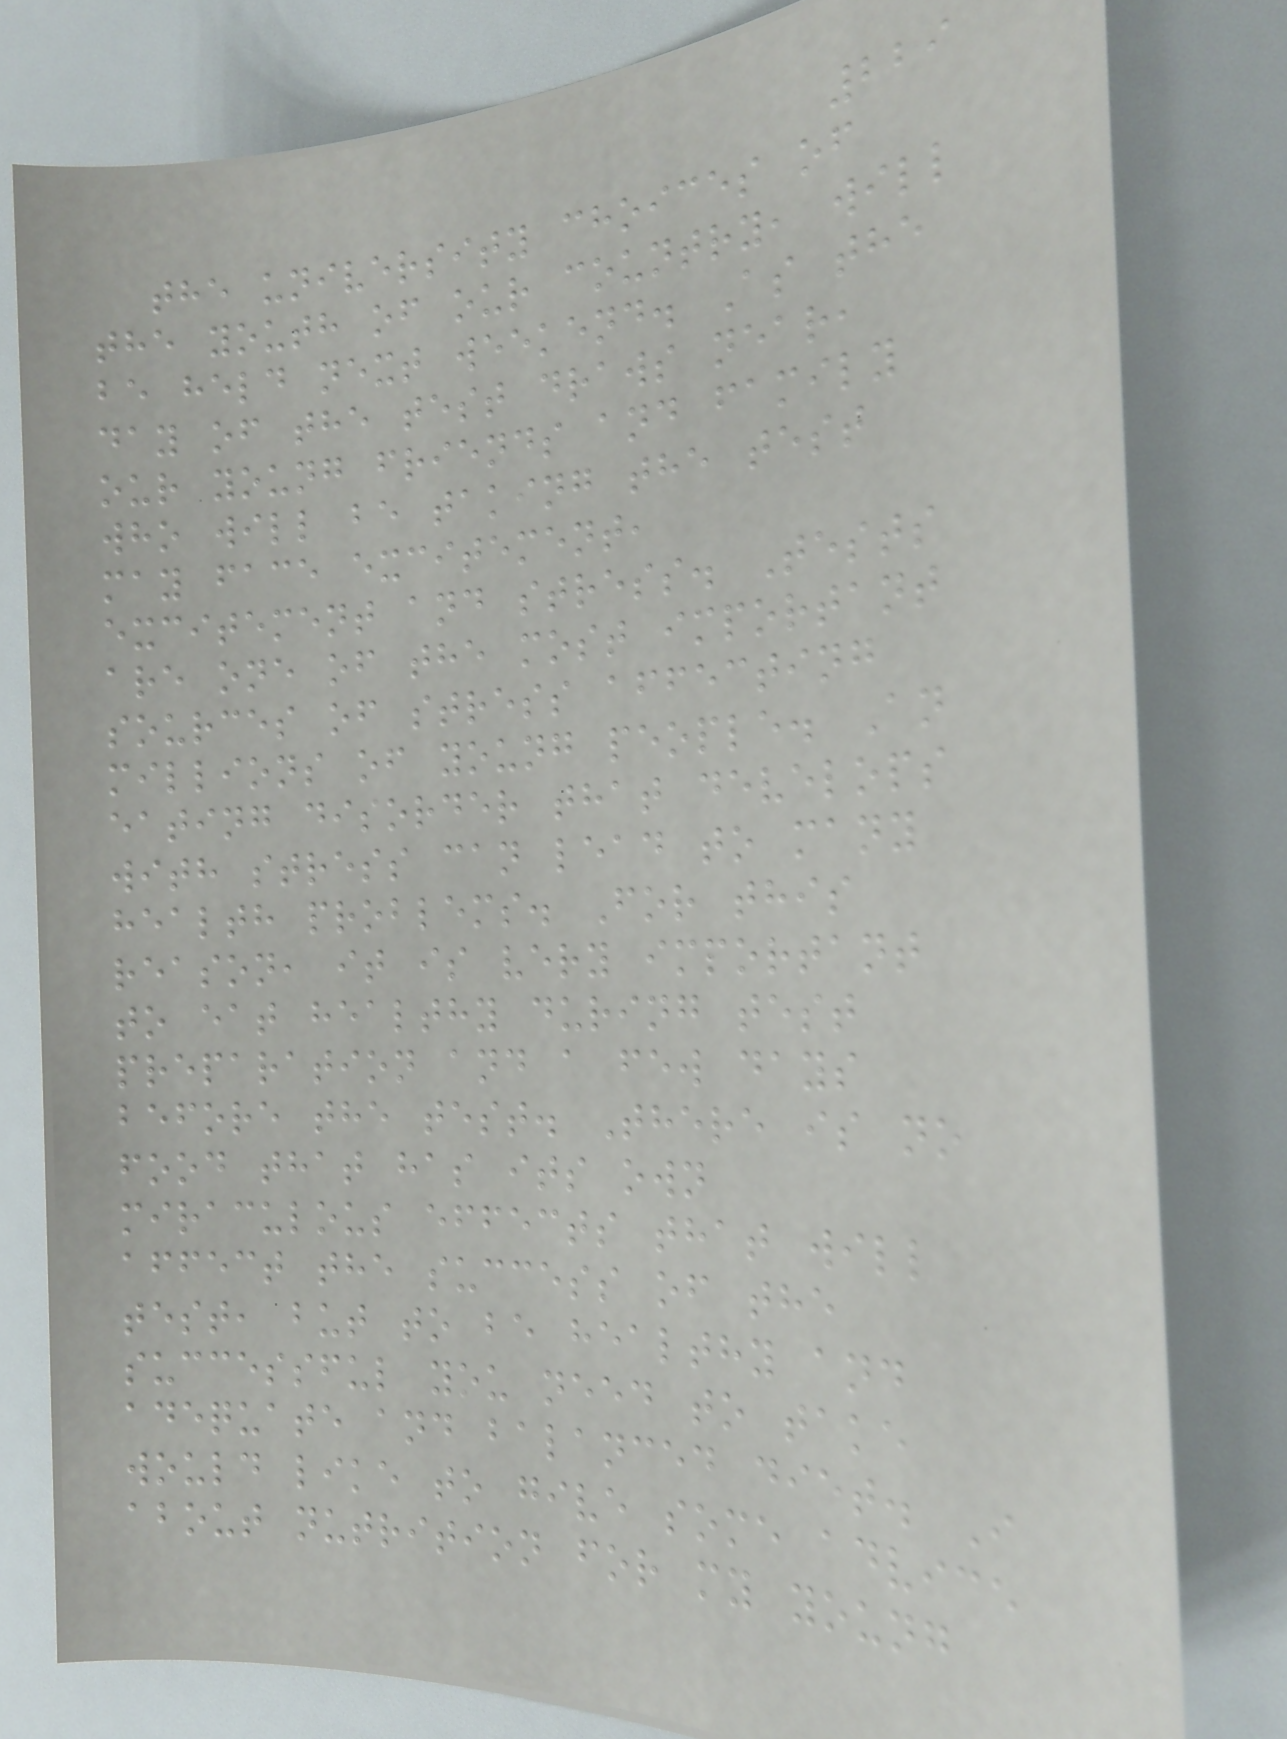229
the university choices of
the youth of our country, will
be held next weekend. As the
day of the test draws near,
our young friends and family
who will be taking the test
may face excitement,
excitement and stress. Tests
are one of the most important
sources of stress affecting
millions of young people. An
eating disorder that develops
with stress can lead to many
health problems. For this
reason, it is very important
to eat healthy during test
preparation and a few days
before the test. There is no
food that has its own
miraculous effects that will
affect the success of the
test, but to be healthy and
successful you need to take
adequate and balanced diet. I
would like to give some advice
about nutrition for my young
